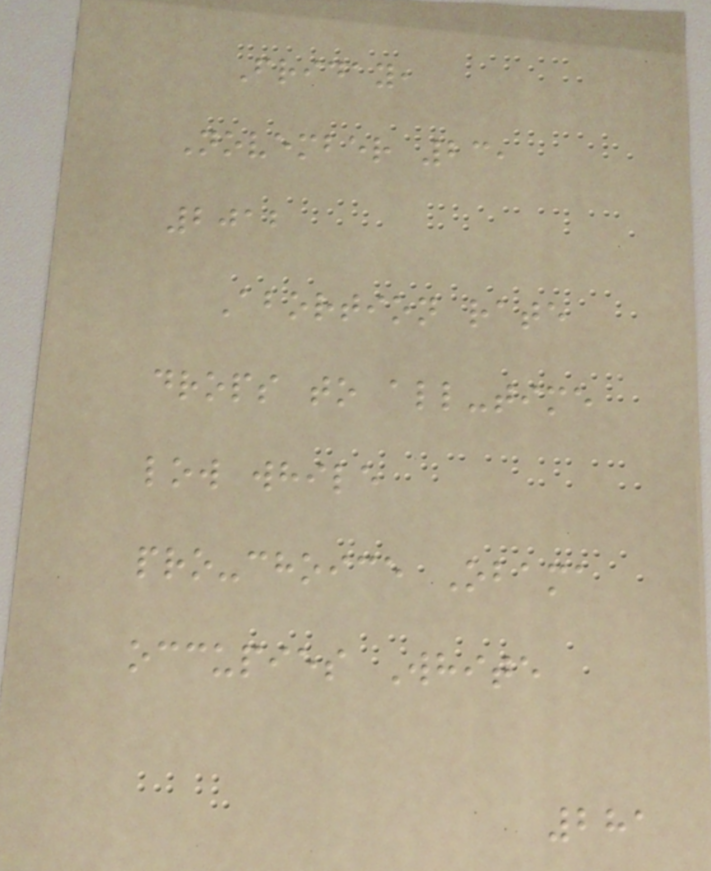Friday,
November 23,
2012
Abortion rate
drops to all-time
low while
pro-choice Obama
occupies White
281
